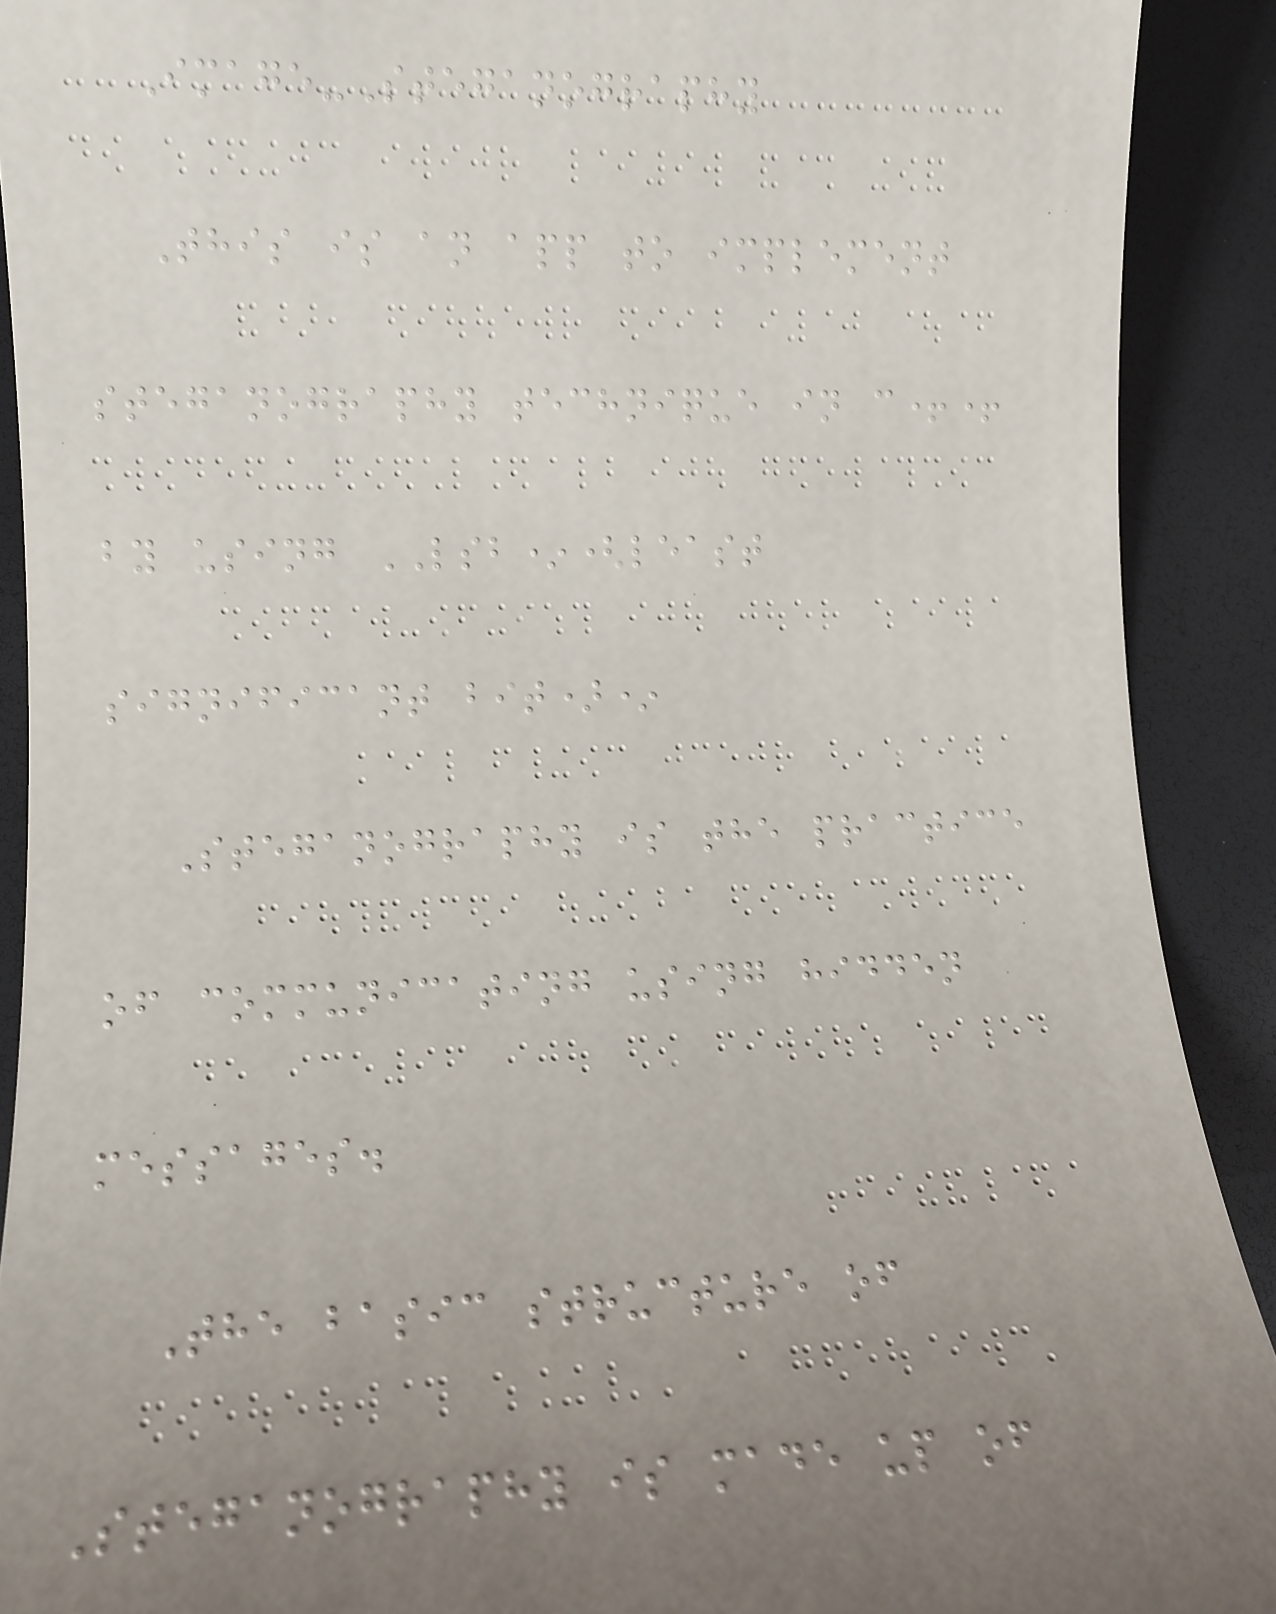Image-Steganography
This is an app to implement
steganography technique in c++
by using LSB*(least
significant bit)*
Steganography is the practice
of communicating using hidden
messages.
The basic structure of
Steganography is made up of
